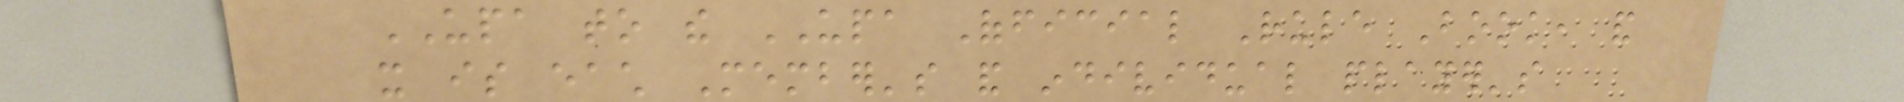UPA to the UPA Official Rule Book, and
it is each Member's and individual player's
